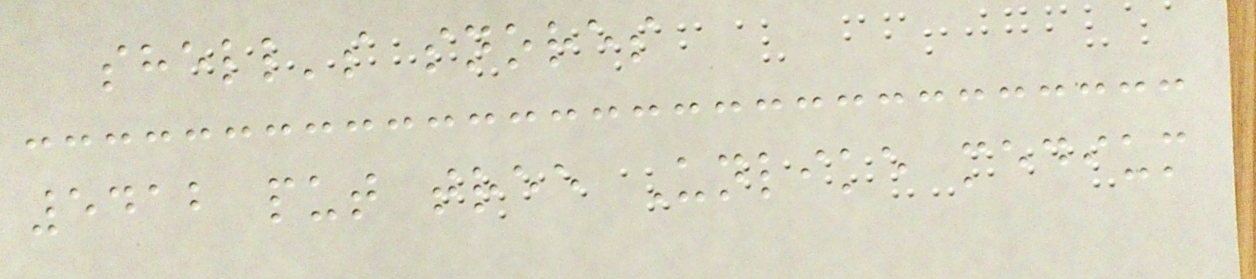shell's snores
5412 put tree Unlike medium
